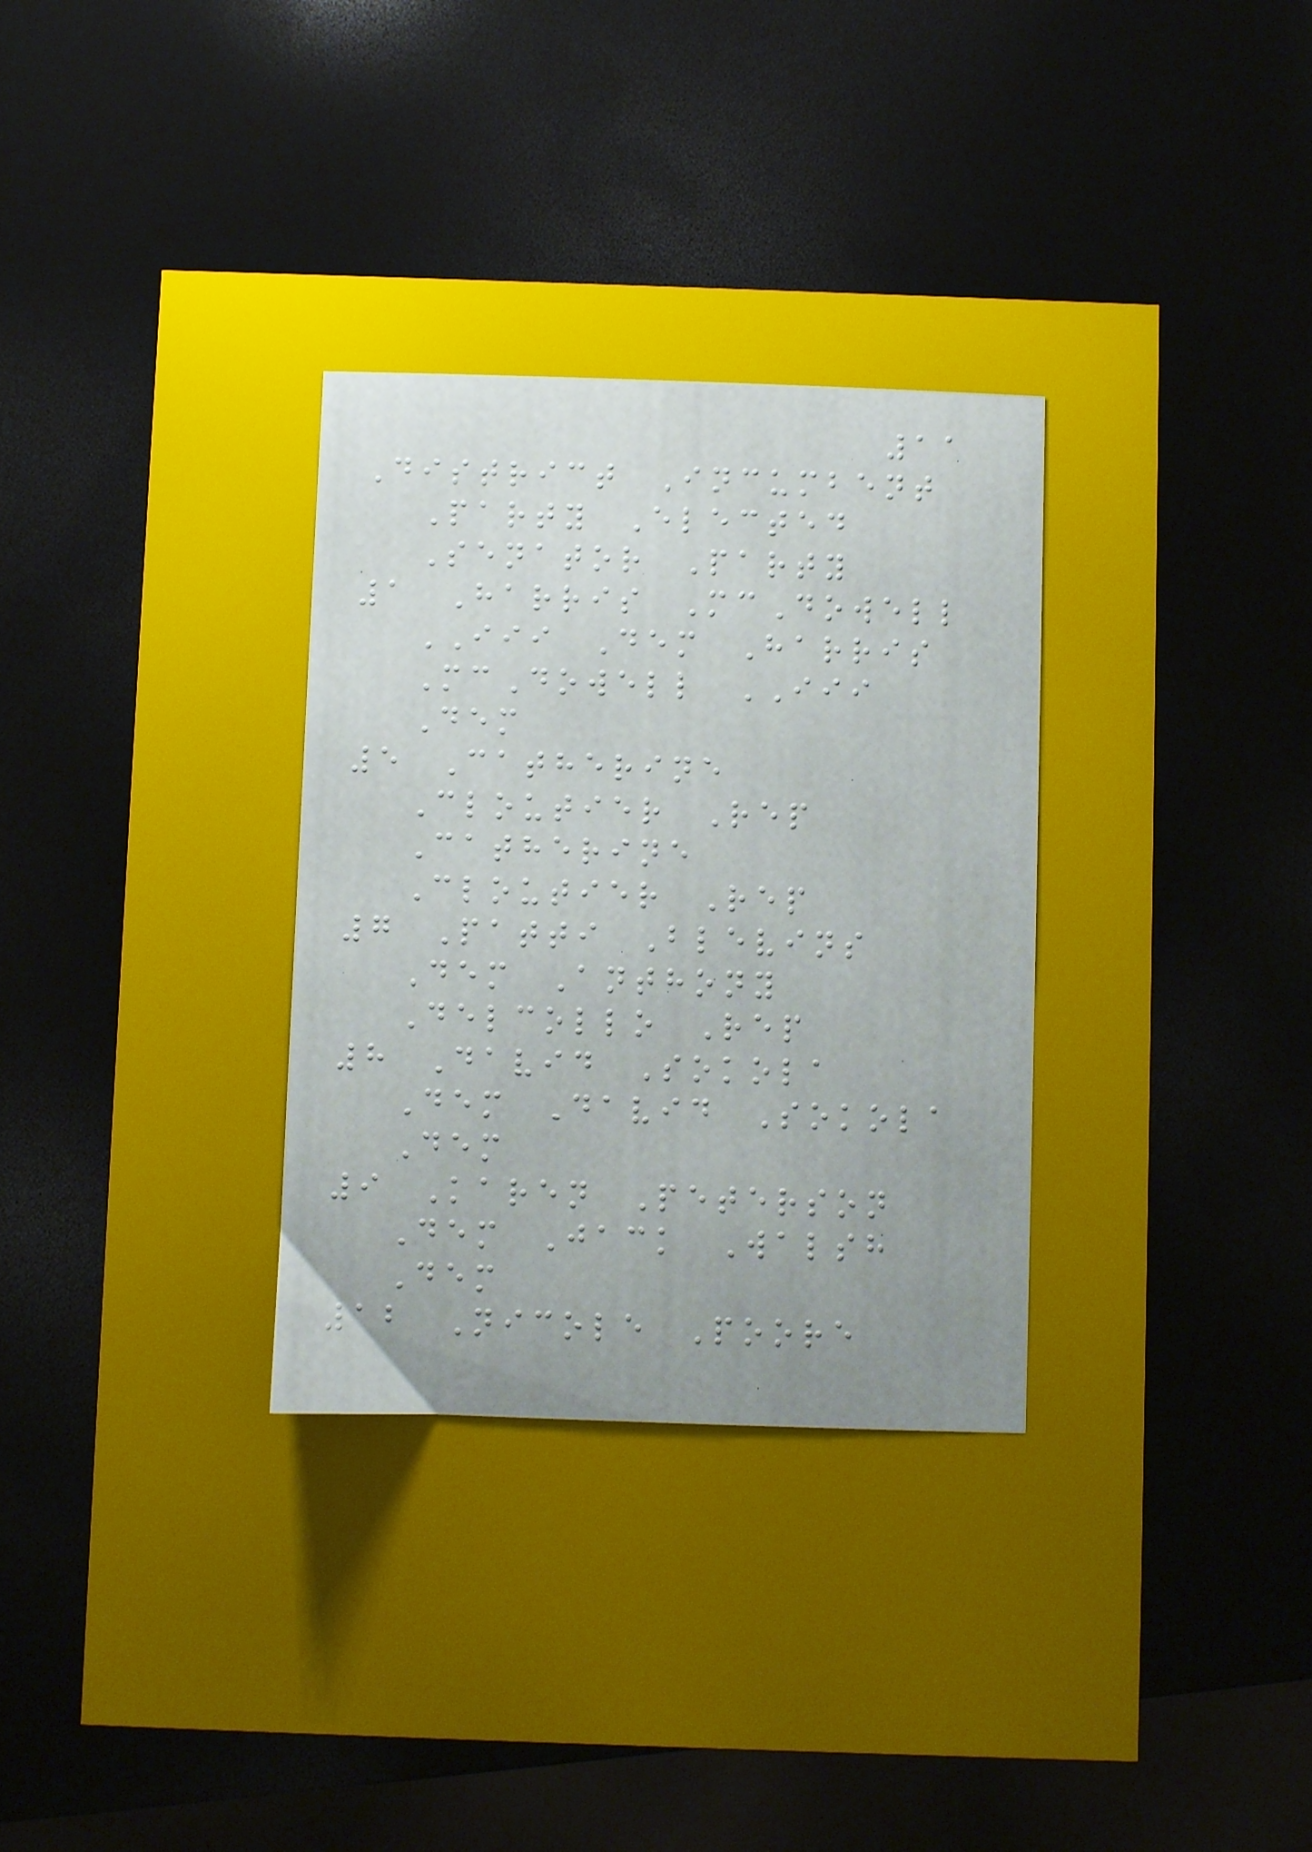11
District Incumbent
Party Elected
Senator Party
1 Harris McDowell
III Dem Harris
McDowell III
Dem
5 Catherine
Cloutier Rep
Catherine
Cloutier Rep
7 Patti Blevins
Dem Anthony
Delcollo Rep
8 David Sokola
Dem David Sokola
Dem
9 Karen Peterson
Dem Jack Walsh
Dem
12 Nicole Poore
